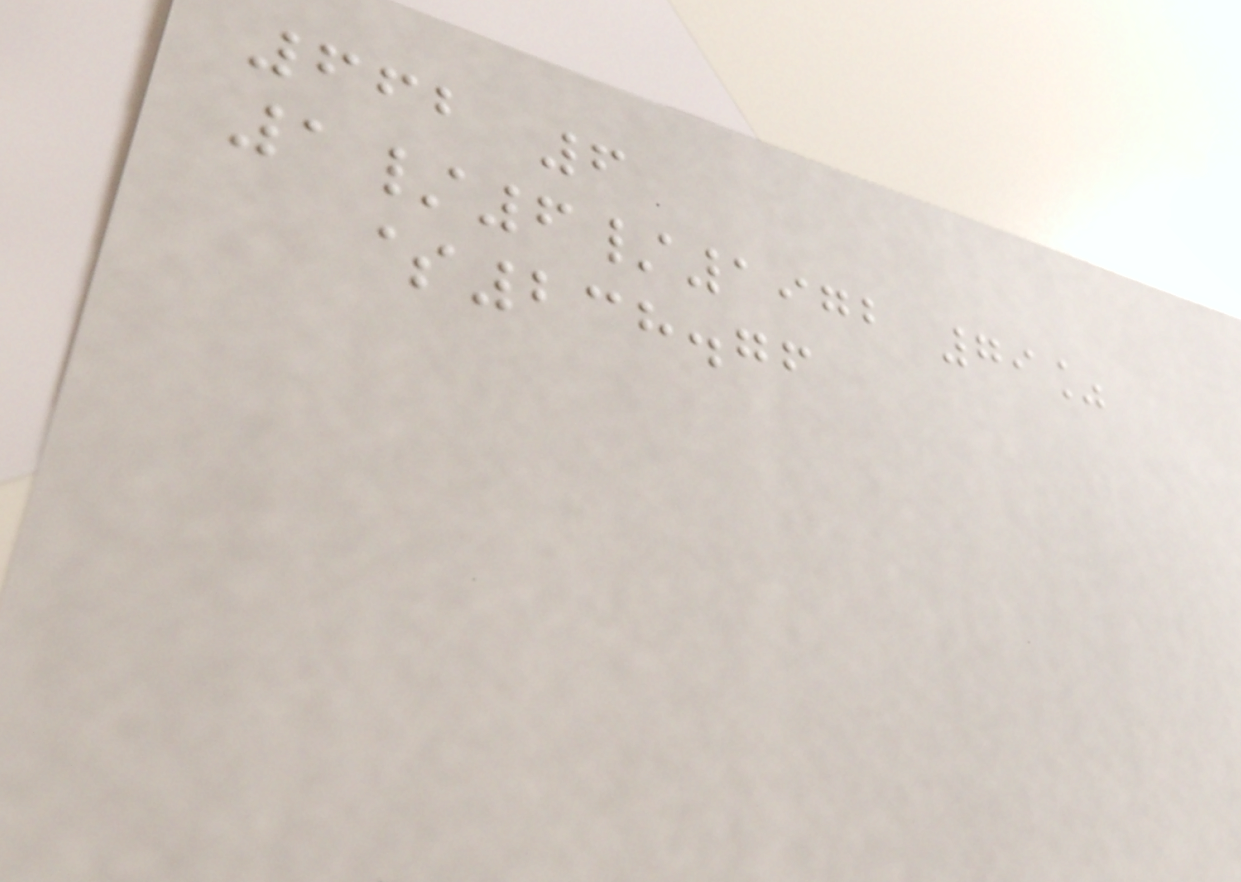662 6
1/6/1972 79%
$238.76
